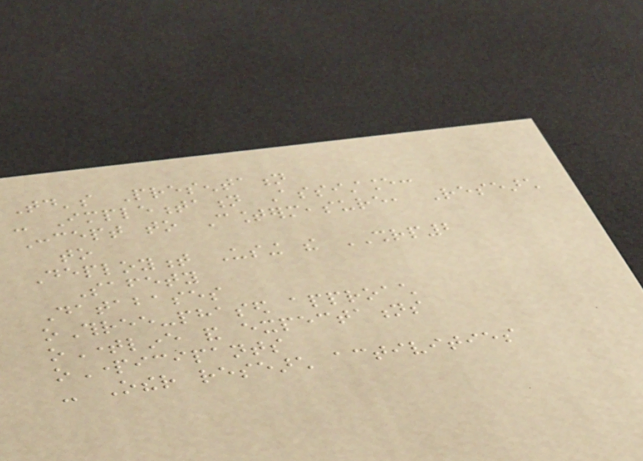Today's Presentation
- Implementation Assistance:
Concept to Countermeasure, Research
to
Deployment Using the SHRP2
Safety
Databases
oThree-phased approach
oTimeline and expectations
oParticipants
- Other research activities
